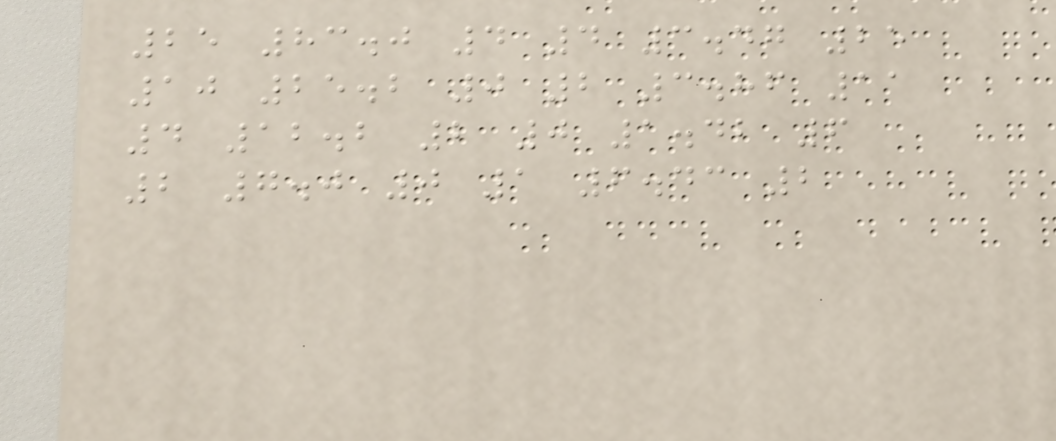25 83.0 4 4 3.47 25
10 25.2 0 2 3.86 11
4 12.2 2 0 1.42 6
2 7.0 0 1 6.43 2
